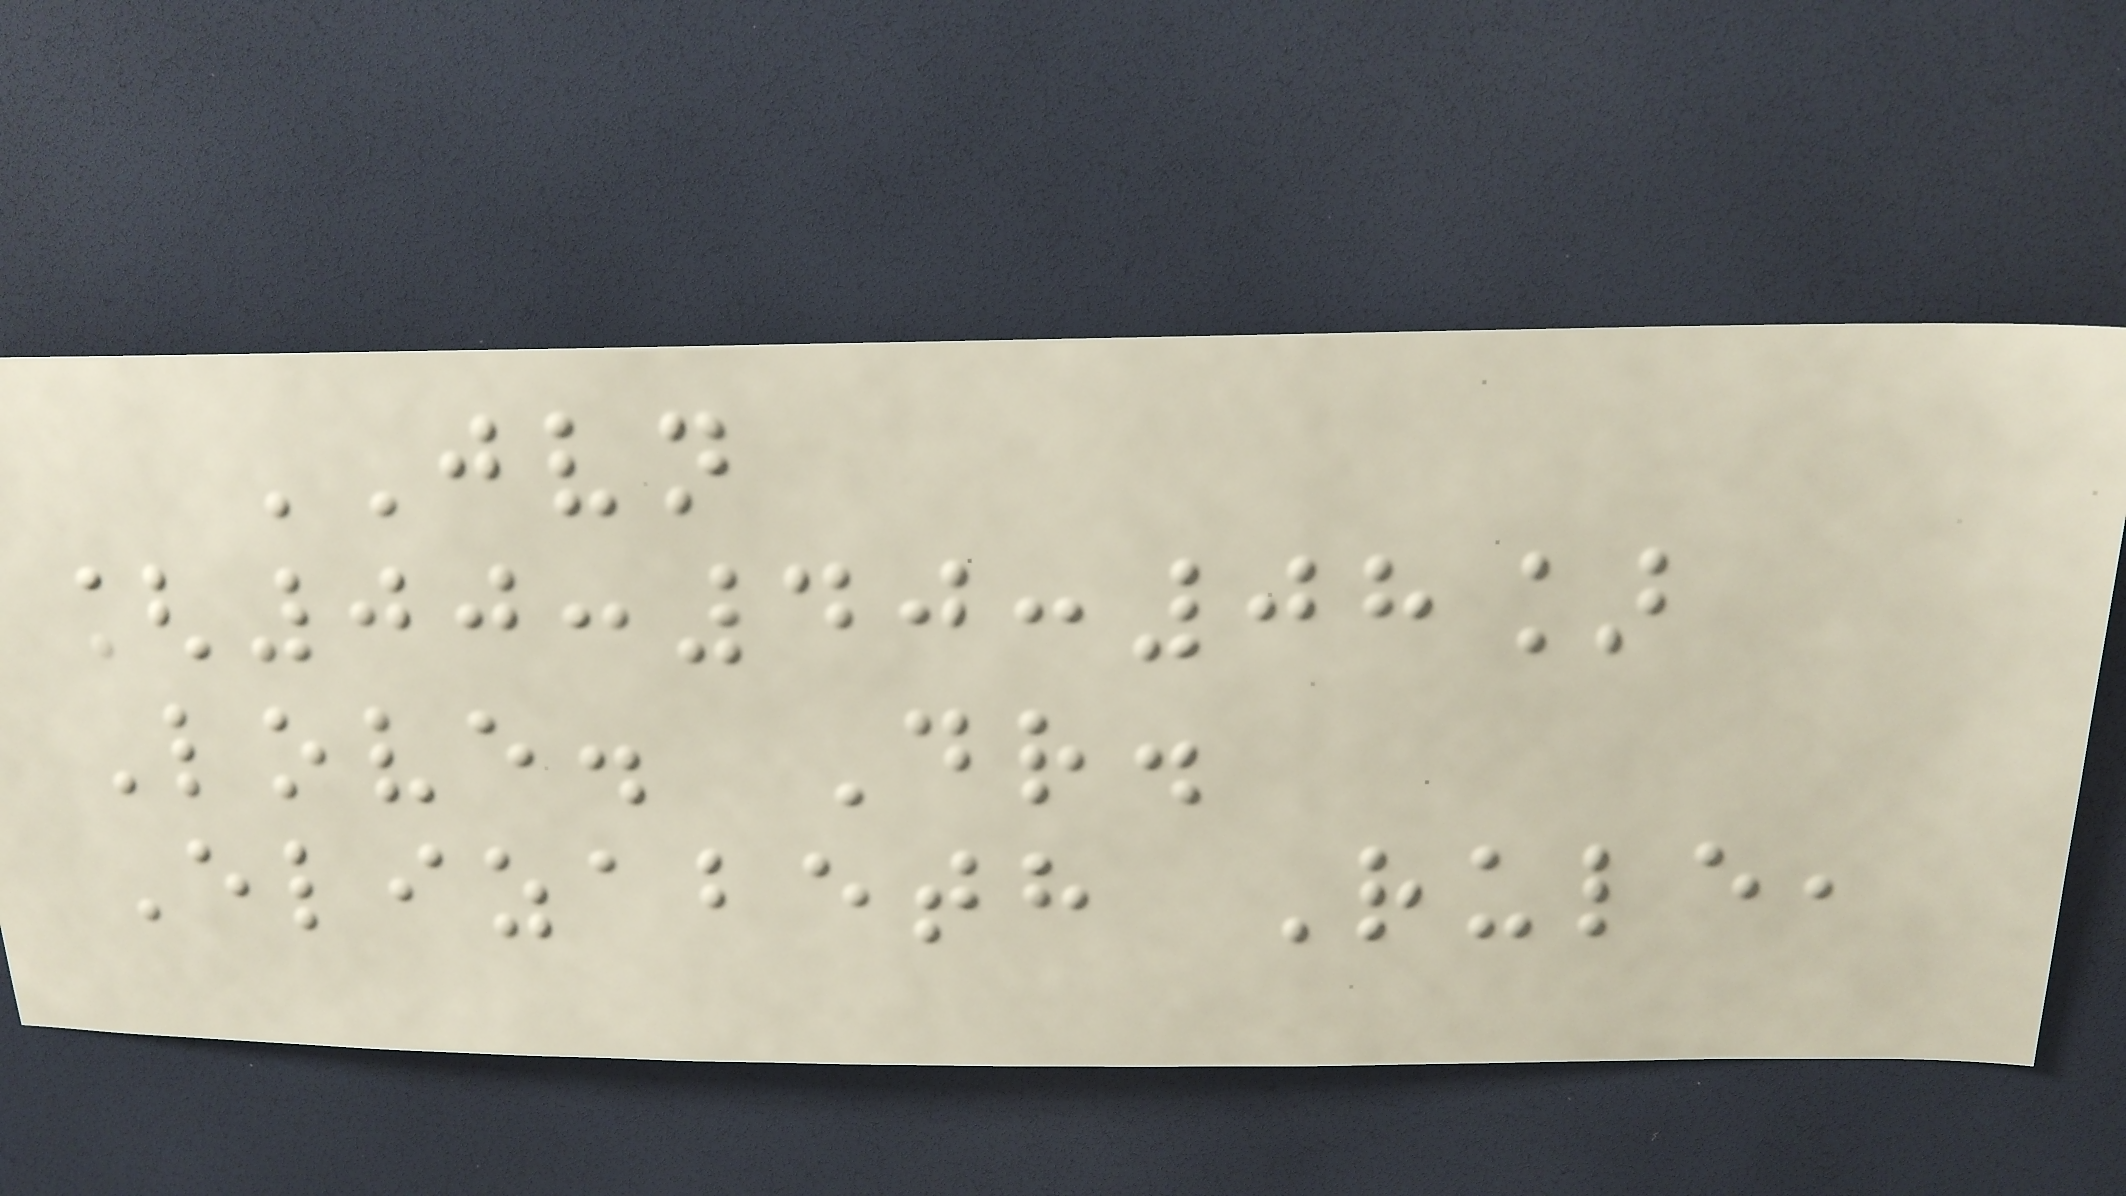JVN
[00:40:08]
Love. Dr.
Elizabeth Rule,
